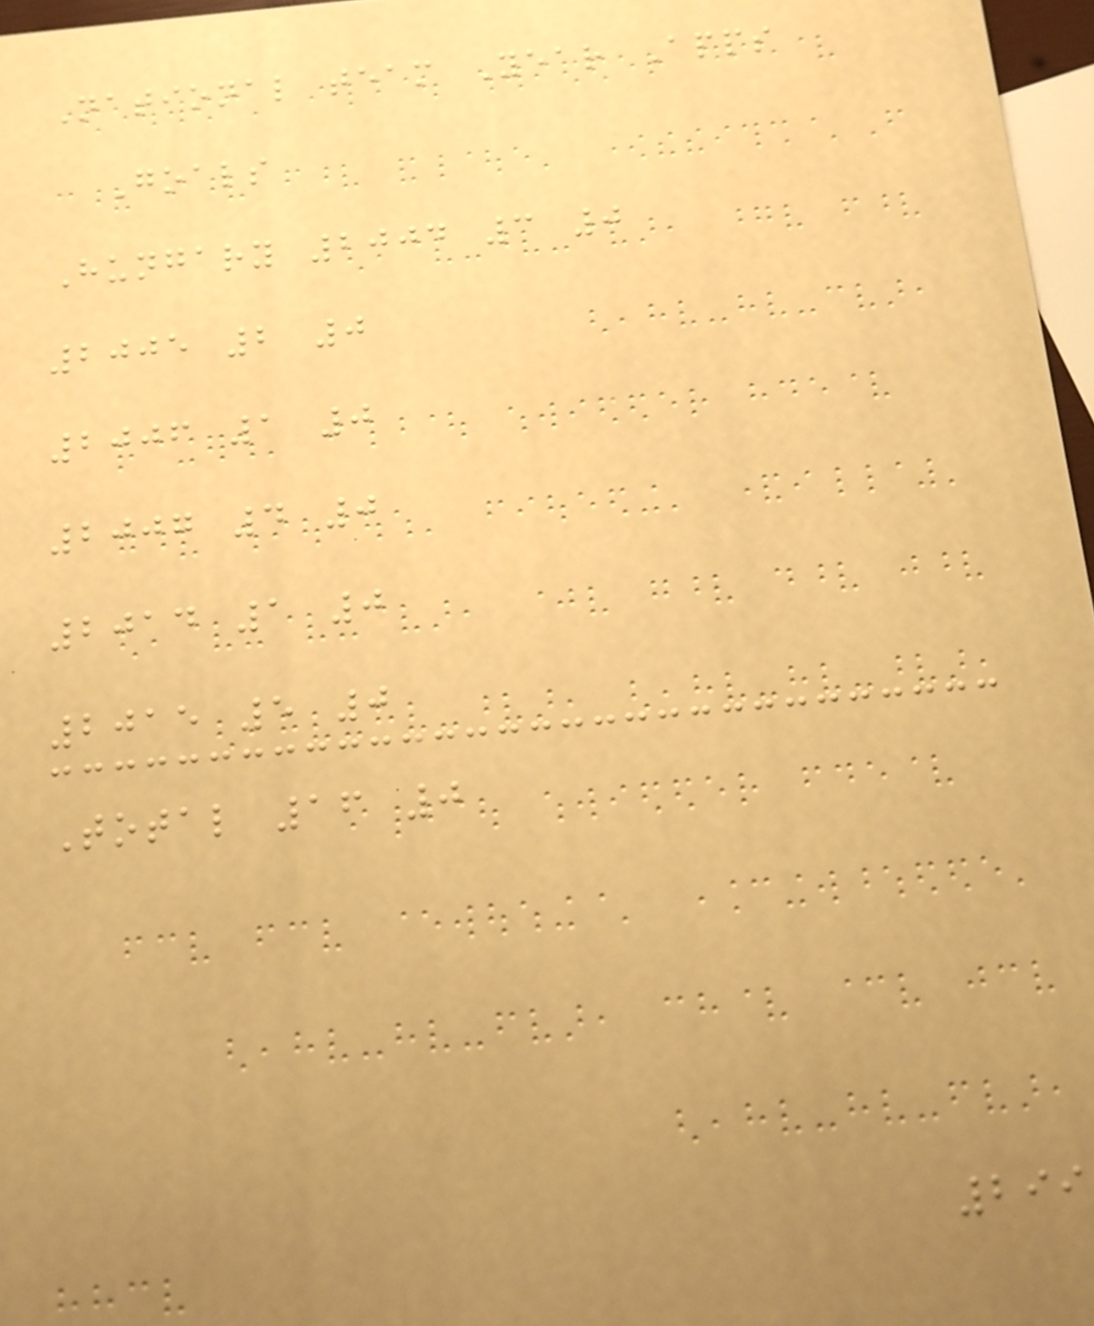National team Year Apps
Goals
Hungary 2004 3 0
2005 2 0
2006 1 0
2007 4 0
2014 1 0
2015 5 0
Total 16 0
299
